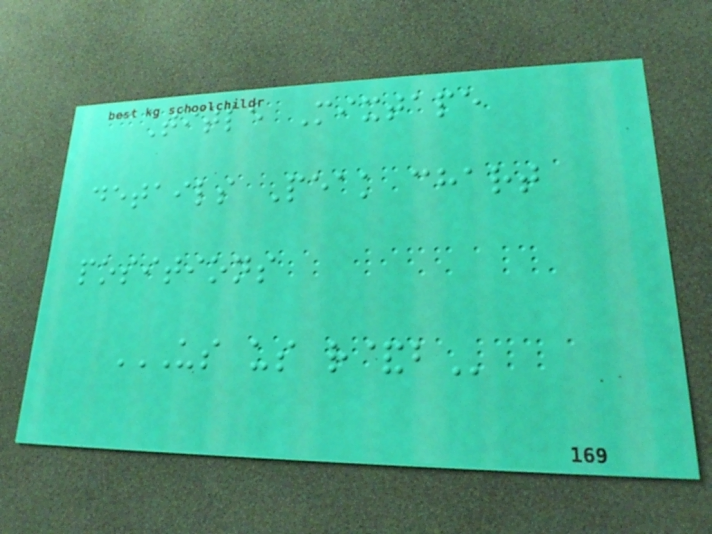Title Mixtape
details Peak chart
positions
US US R&B
